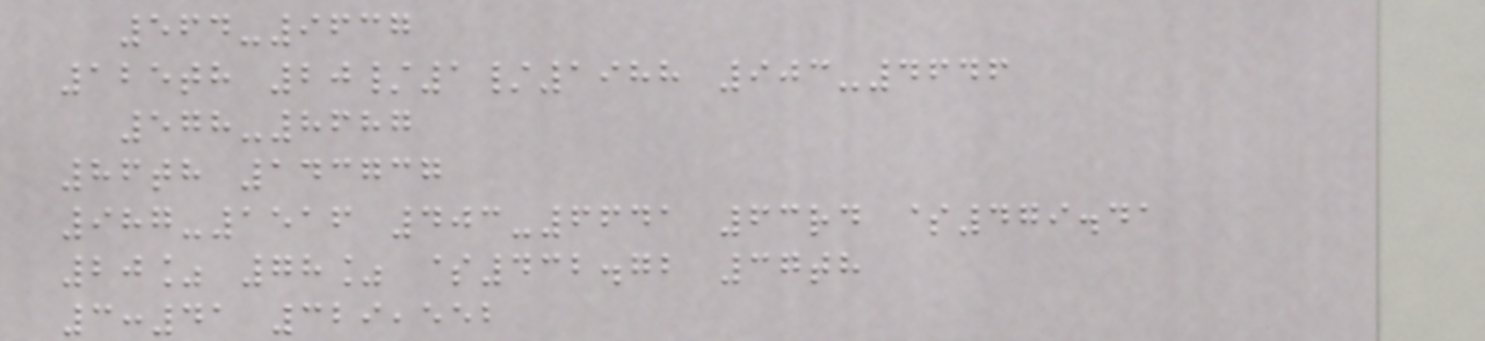564-9637
125th 20/1/1988 903-4646
578-8687
86th 143737
987-1516 403-6641 63rd $479.41
20% 78% $432.72 37th
3:41 329,552
